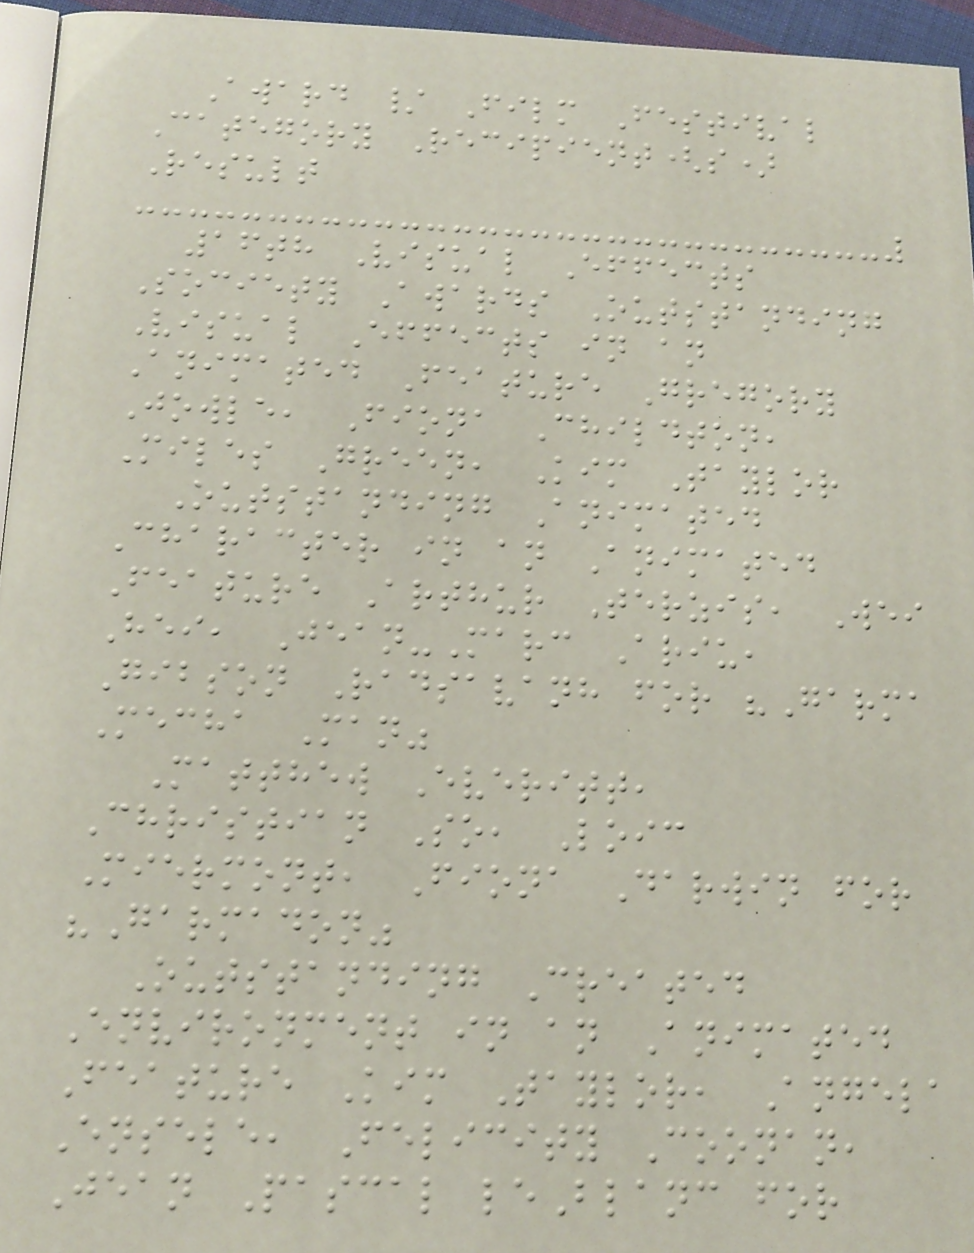Award / Film Festival
Category Recipient(s)
Result
16th Visual Effects
Society Awards Outstanding
Visual Effects in an
Animated Feature Gregory
Jowle, Fiona Childton,
Miles Green, Kim Taylor
Outstanding Animated
Character in an Animated
Feature Arthur Terzis, Wei
Hei, Jean-Marc Ariu,
Gibson Radsavanh for "Garma
Mecha Man"
Matthew Everitt,
Christian So, Loic
Miermont, Fiona Darwin for
"Garmadon"
Outstanding Created
Environment in an Animated
Feature Kim Taylor, Angela
Ensele, Felicity Coonan,
Jean Pascal leBlanc for
